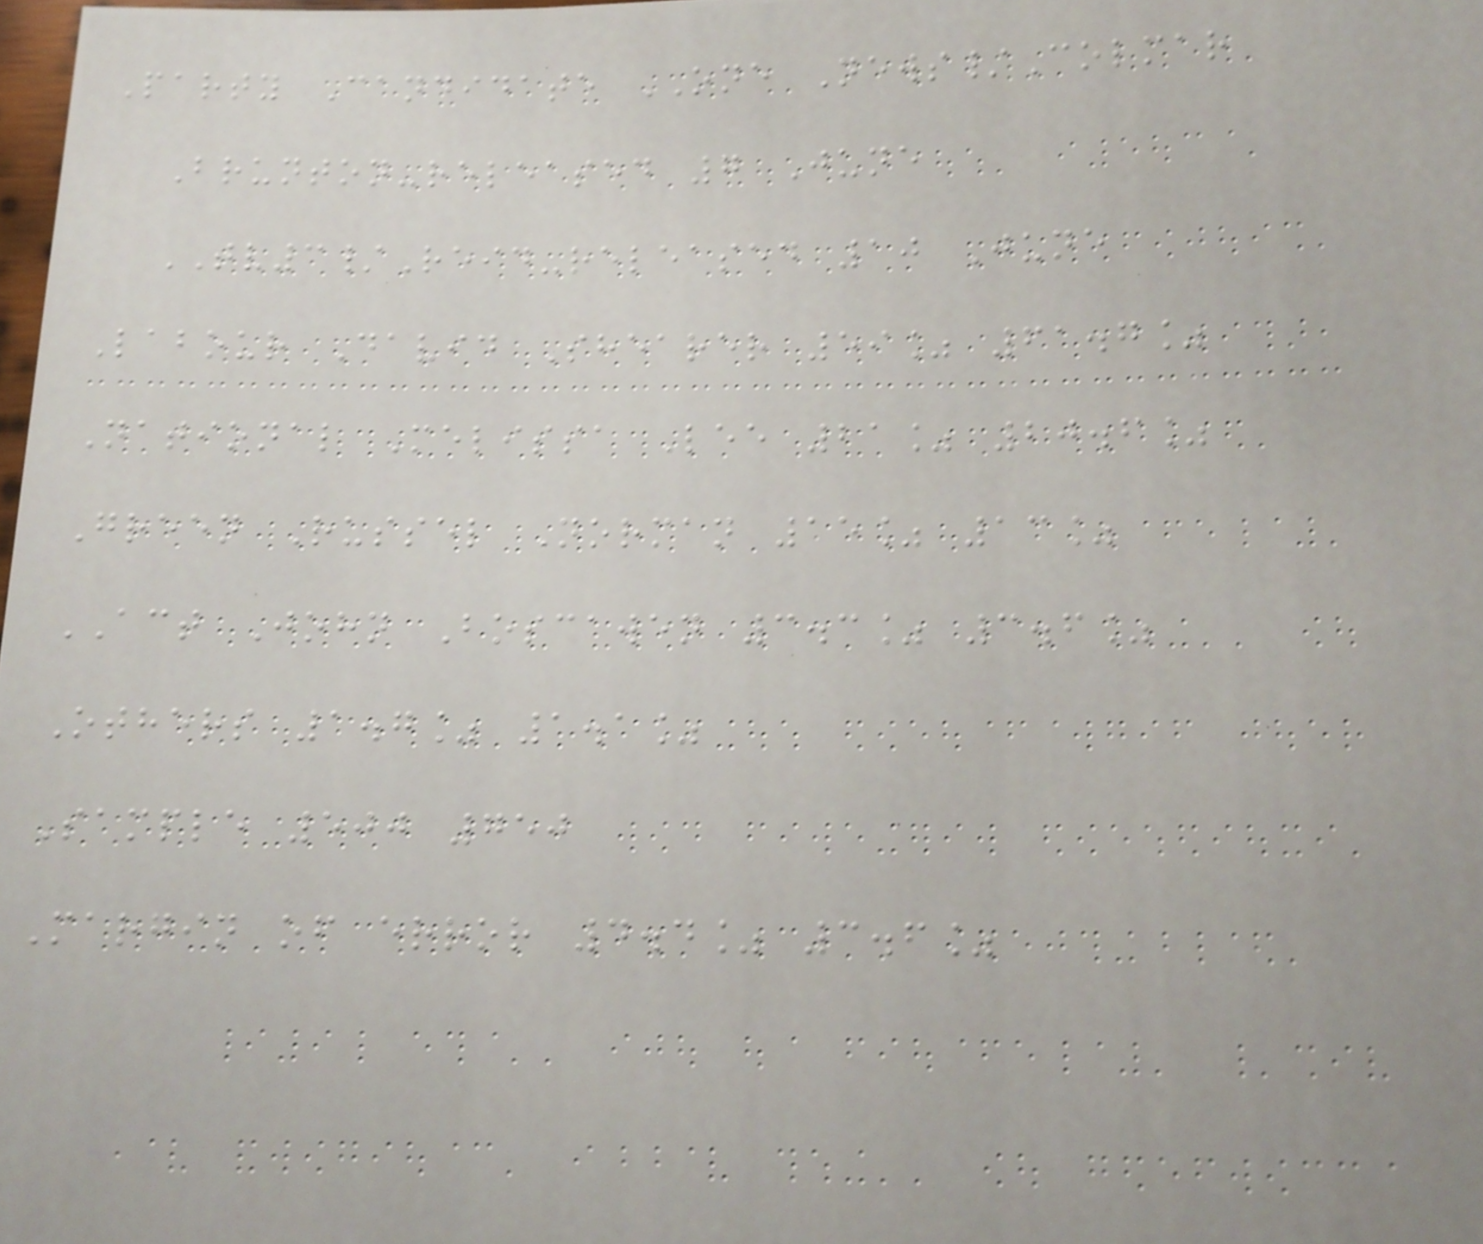Party Candidate ONE News/Colmar
Brunton-released 7 June
TV3/Reid-released 10 June
Labour David Shearer 59% 61.7%
National Melissa Lee 21% 20.6%
Green Russel Norman 15% 13%
ACT John Boscawen 3.3% 3.6%
Others 1.7% 1.1%
Sample 500 750
Margin of error 4.4% 3.6%
